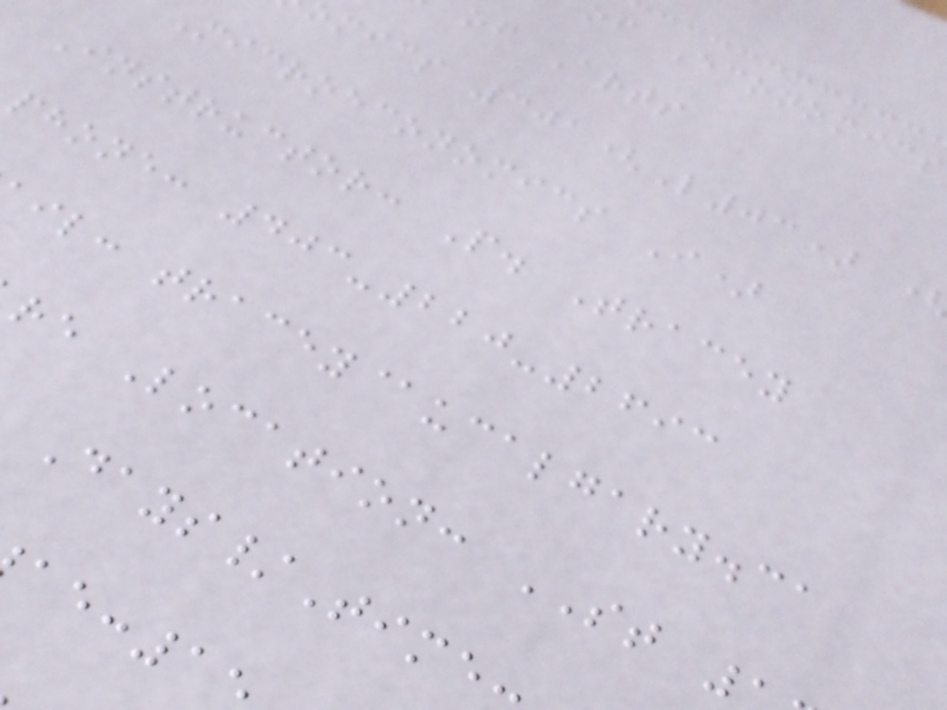of Economics
of Arts
omics 301(L03)
Microeconomics I)
Instructor: P. Tracey
phone: 403-220-2693
il: tracey@ucalgary.ca
re Location: ST
Days/Time
